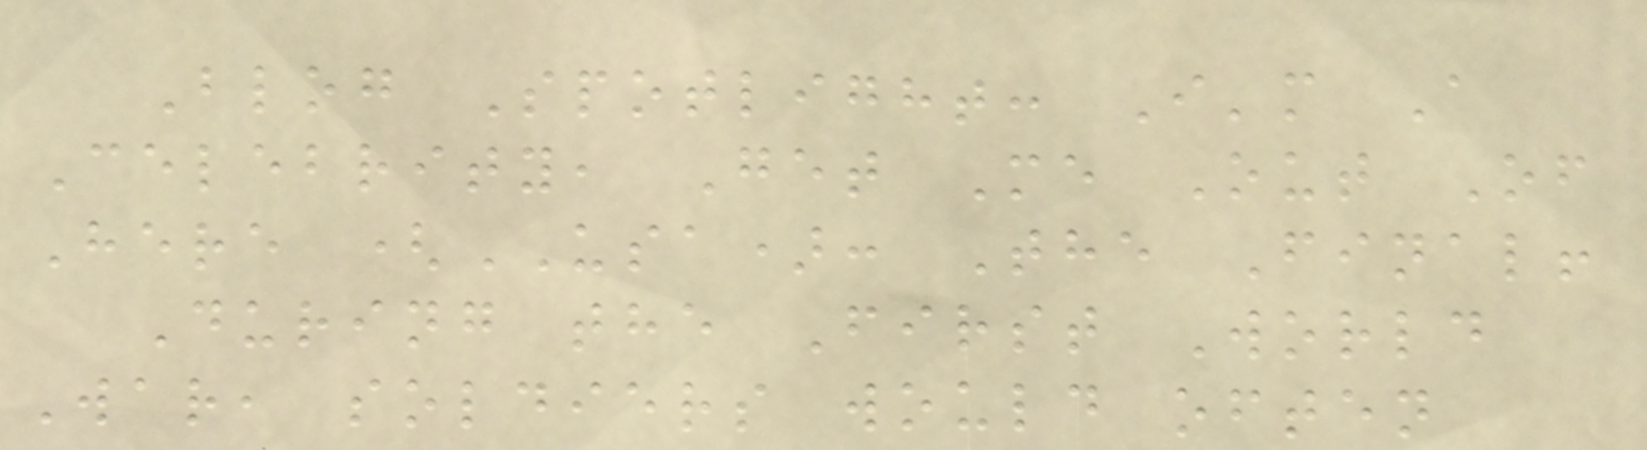Blog Spotlight: I'm A
Celebrity, Get Me Out Of
Here (USA): The Final!
During the First World
War, soldiers would often
